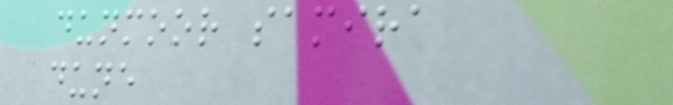dunmoor samira
dune
